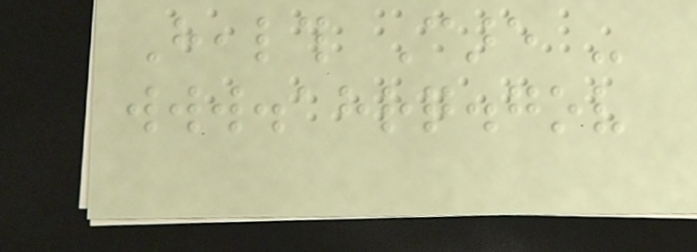Health Care -
www.ahrq.gov
